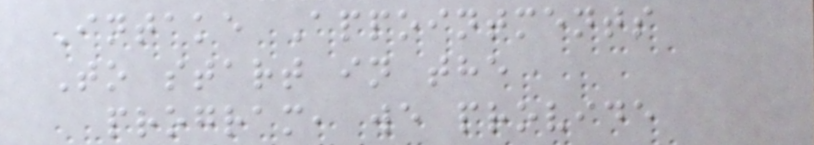Intake Appointments
To start in the
program, we provide
